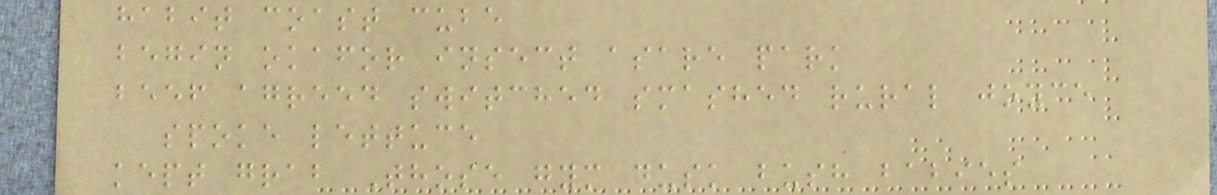habit coast cube
begin okafor insect asare park
beef agreed switched smashed rural joyce
spoke lettuce
kept grab Those gym dusk bush babies
